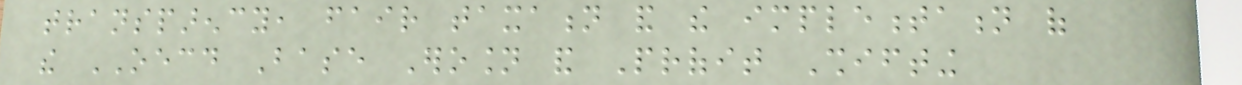transparency, fair taxation and the implementation of
the OECD Base Erosion and Profit Shifting
